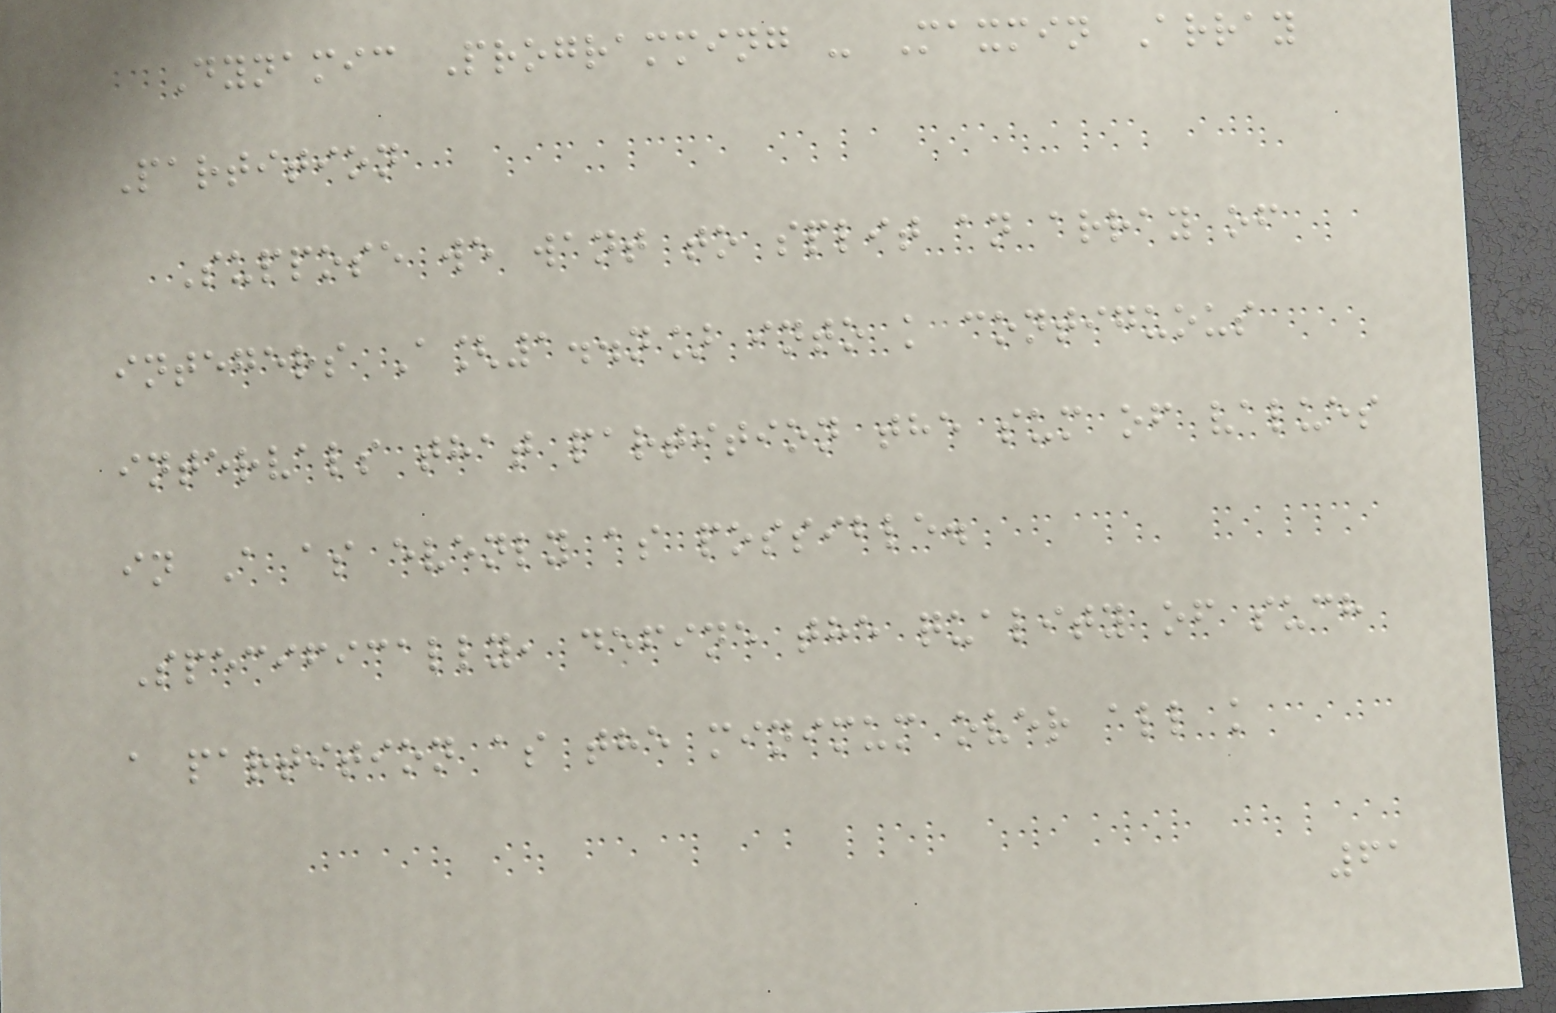Dynamic Programming - Maxmin Array
Partition
Suppose we want to split an array of
integers A[1..n] into k contiguous
intervals that partition the sum of values
in A as evenly as possible.
Specifically, define the quality of such
a partition as the minimum over all k
61
